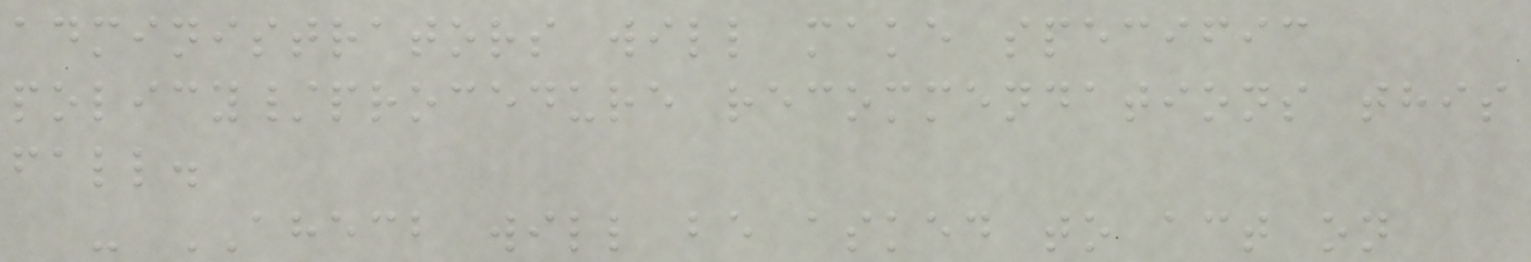administrators will make specific
policy/procedure recommendations this
fall.
- AHECB will be asked to act on
